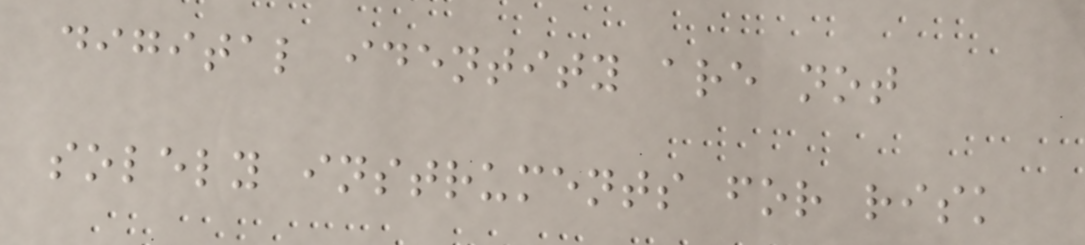digital identity are not
solely instruments for risk
